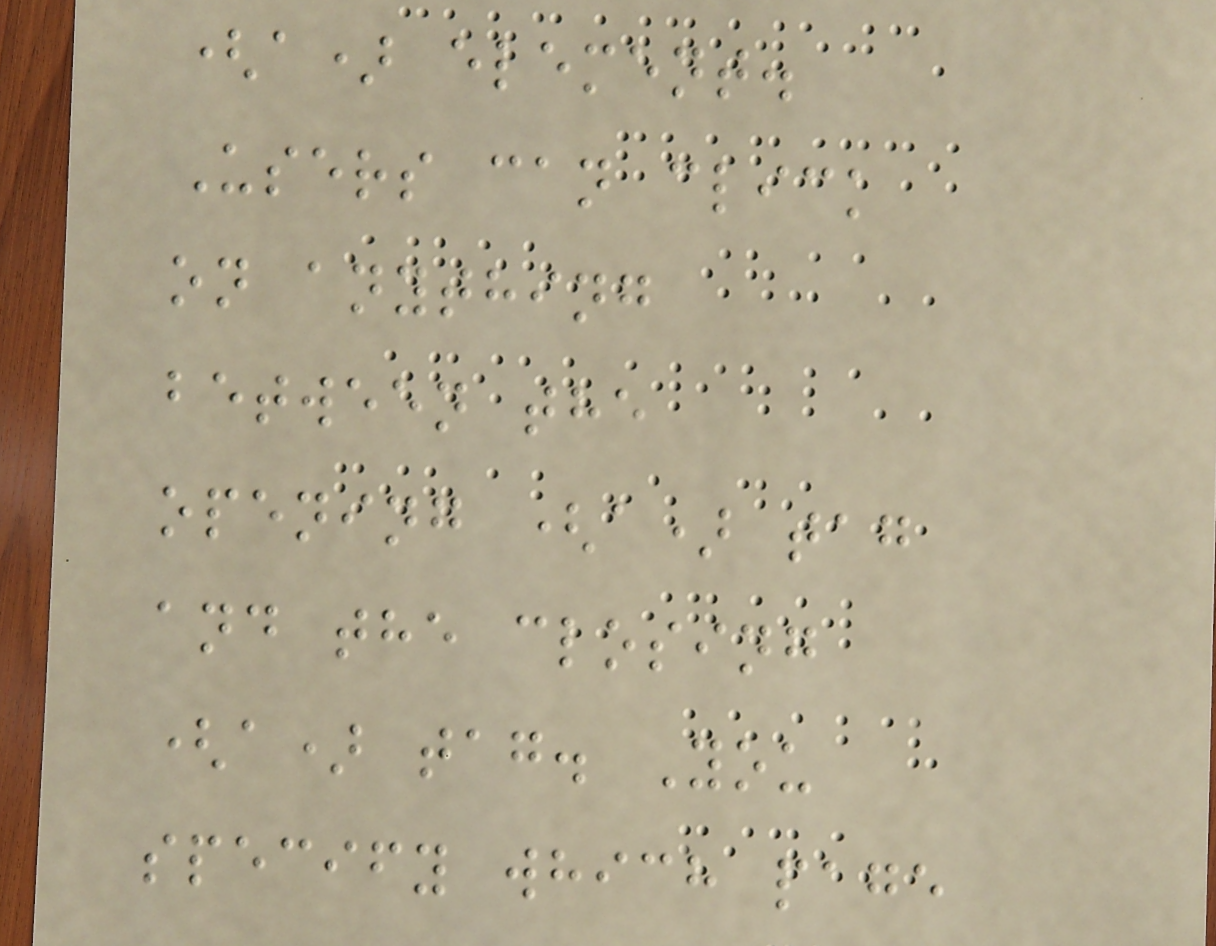(a) element.
Users can click
on anything
between the
opening (a) tag
and the closing
(a) tag. You
specify which page
